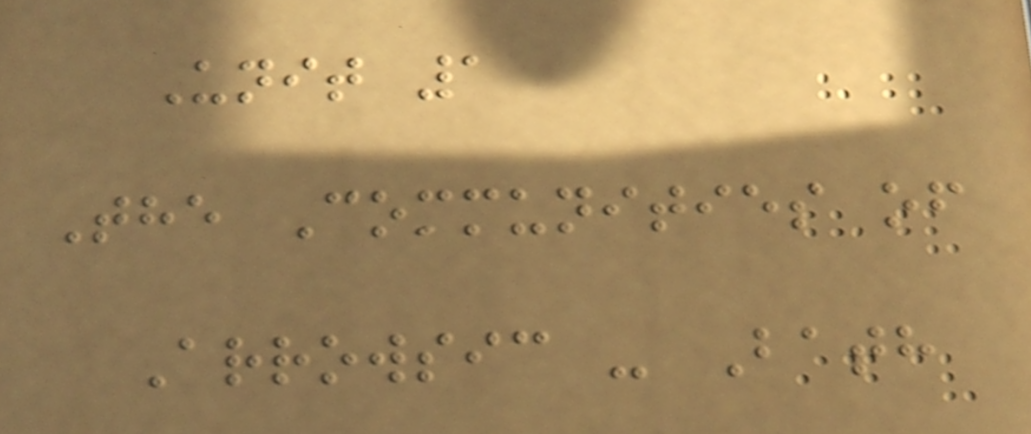Unit 1
The Communities of
Arrowsic - Bath
